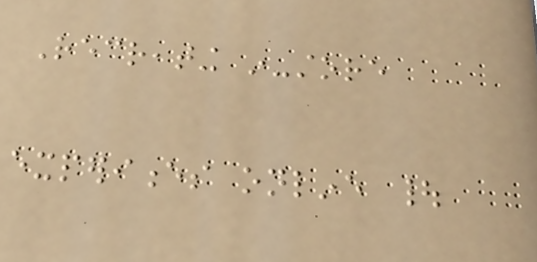Recreating in-store
experiences online |
